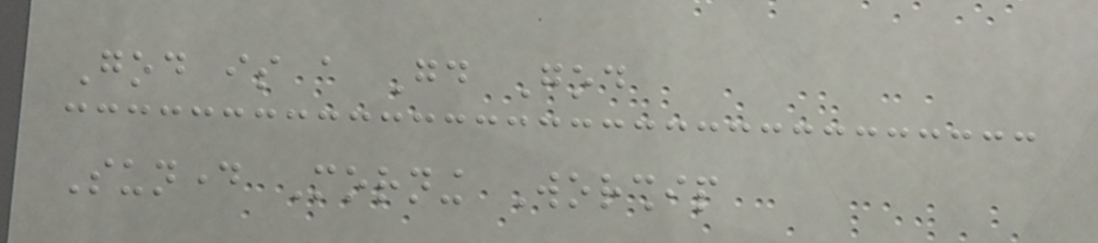God is a Good God
Sunday Morning Worship
